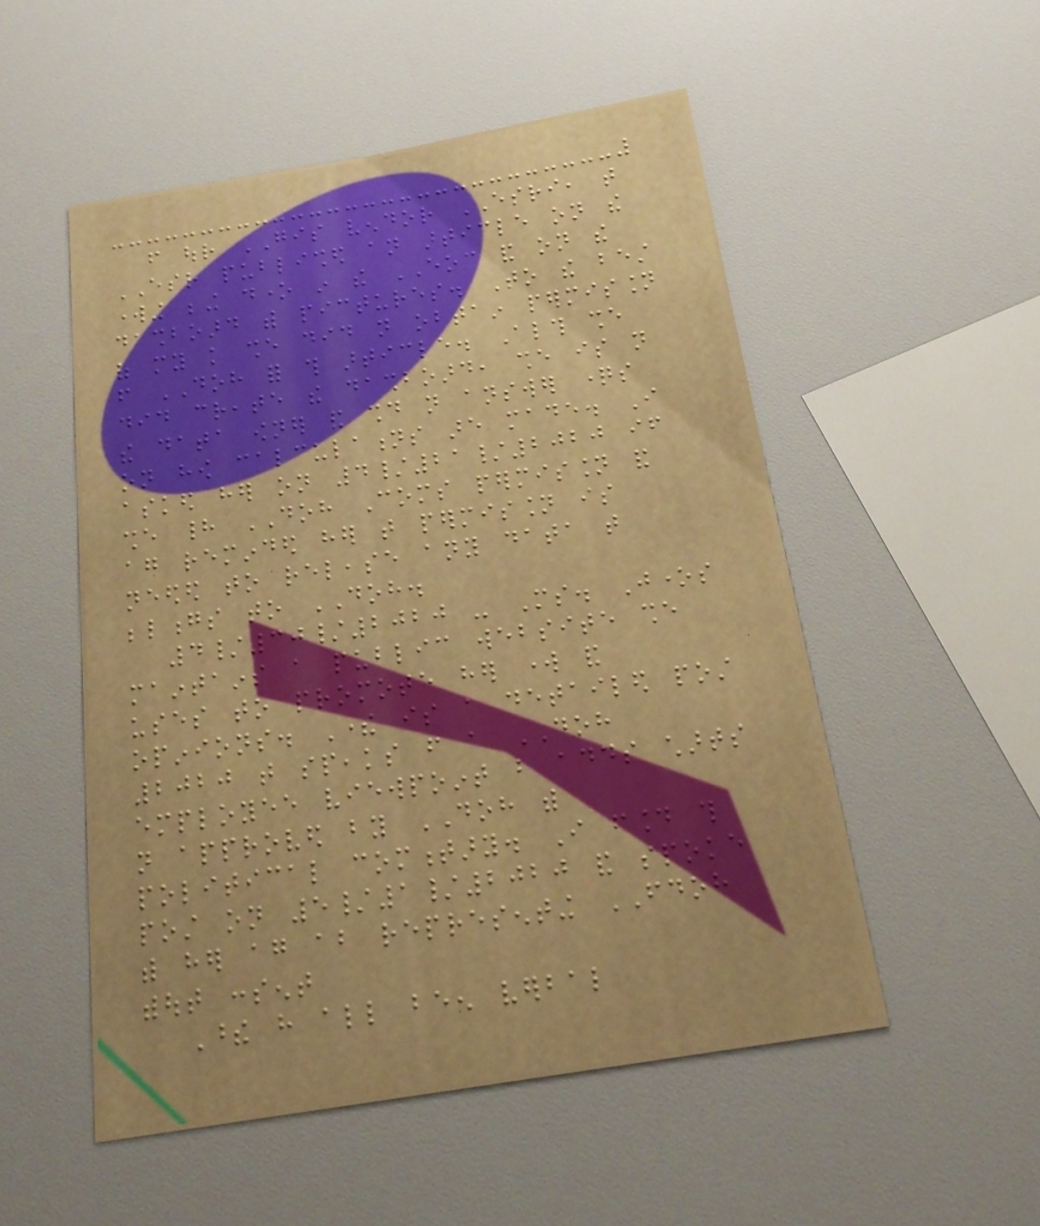from our GIS vendor ESRI, that
ESR published an article on the
working being done in the EOC and on the
dashboard with pictures. To the best
of my knowledge she did not obtain permission
from DOH for this article. Although she
did create the dashboard, she is not
the data owner and should not answer questions
on how calculations are made. I
asked her on 4/21/2020 if
she had DOH Coms permission and
again reminded her that permission is
needed to release any data that
belongs to DOH.
4/30/2020 - Ms. Jones
maintains a public website she
uses to promote her work and
opinions. There is a detailed post
2020 that speaks from a DOH
employee viewpoint but adds charts
not approved by DOH with
political commentary. I found this
post on 5/1/2020 and spoke
with her again about representing FDOH
without consent
These have all been verbal
